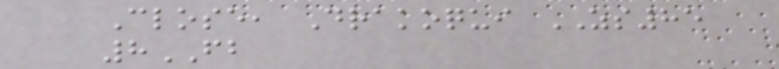Close, Drakoqui ZS85
8FB
